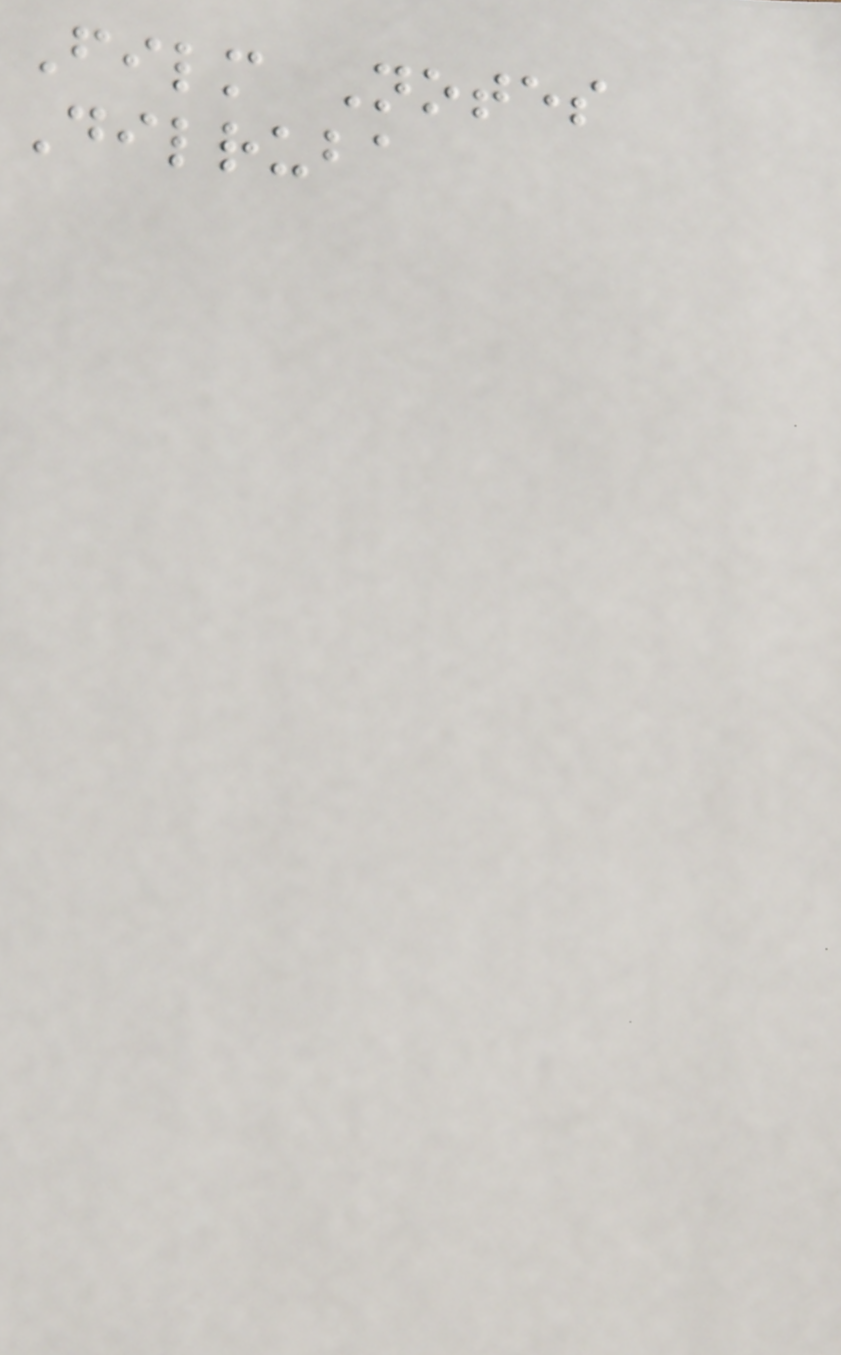Film Notes
Dilruba
